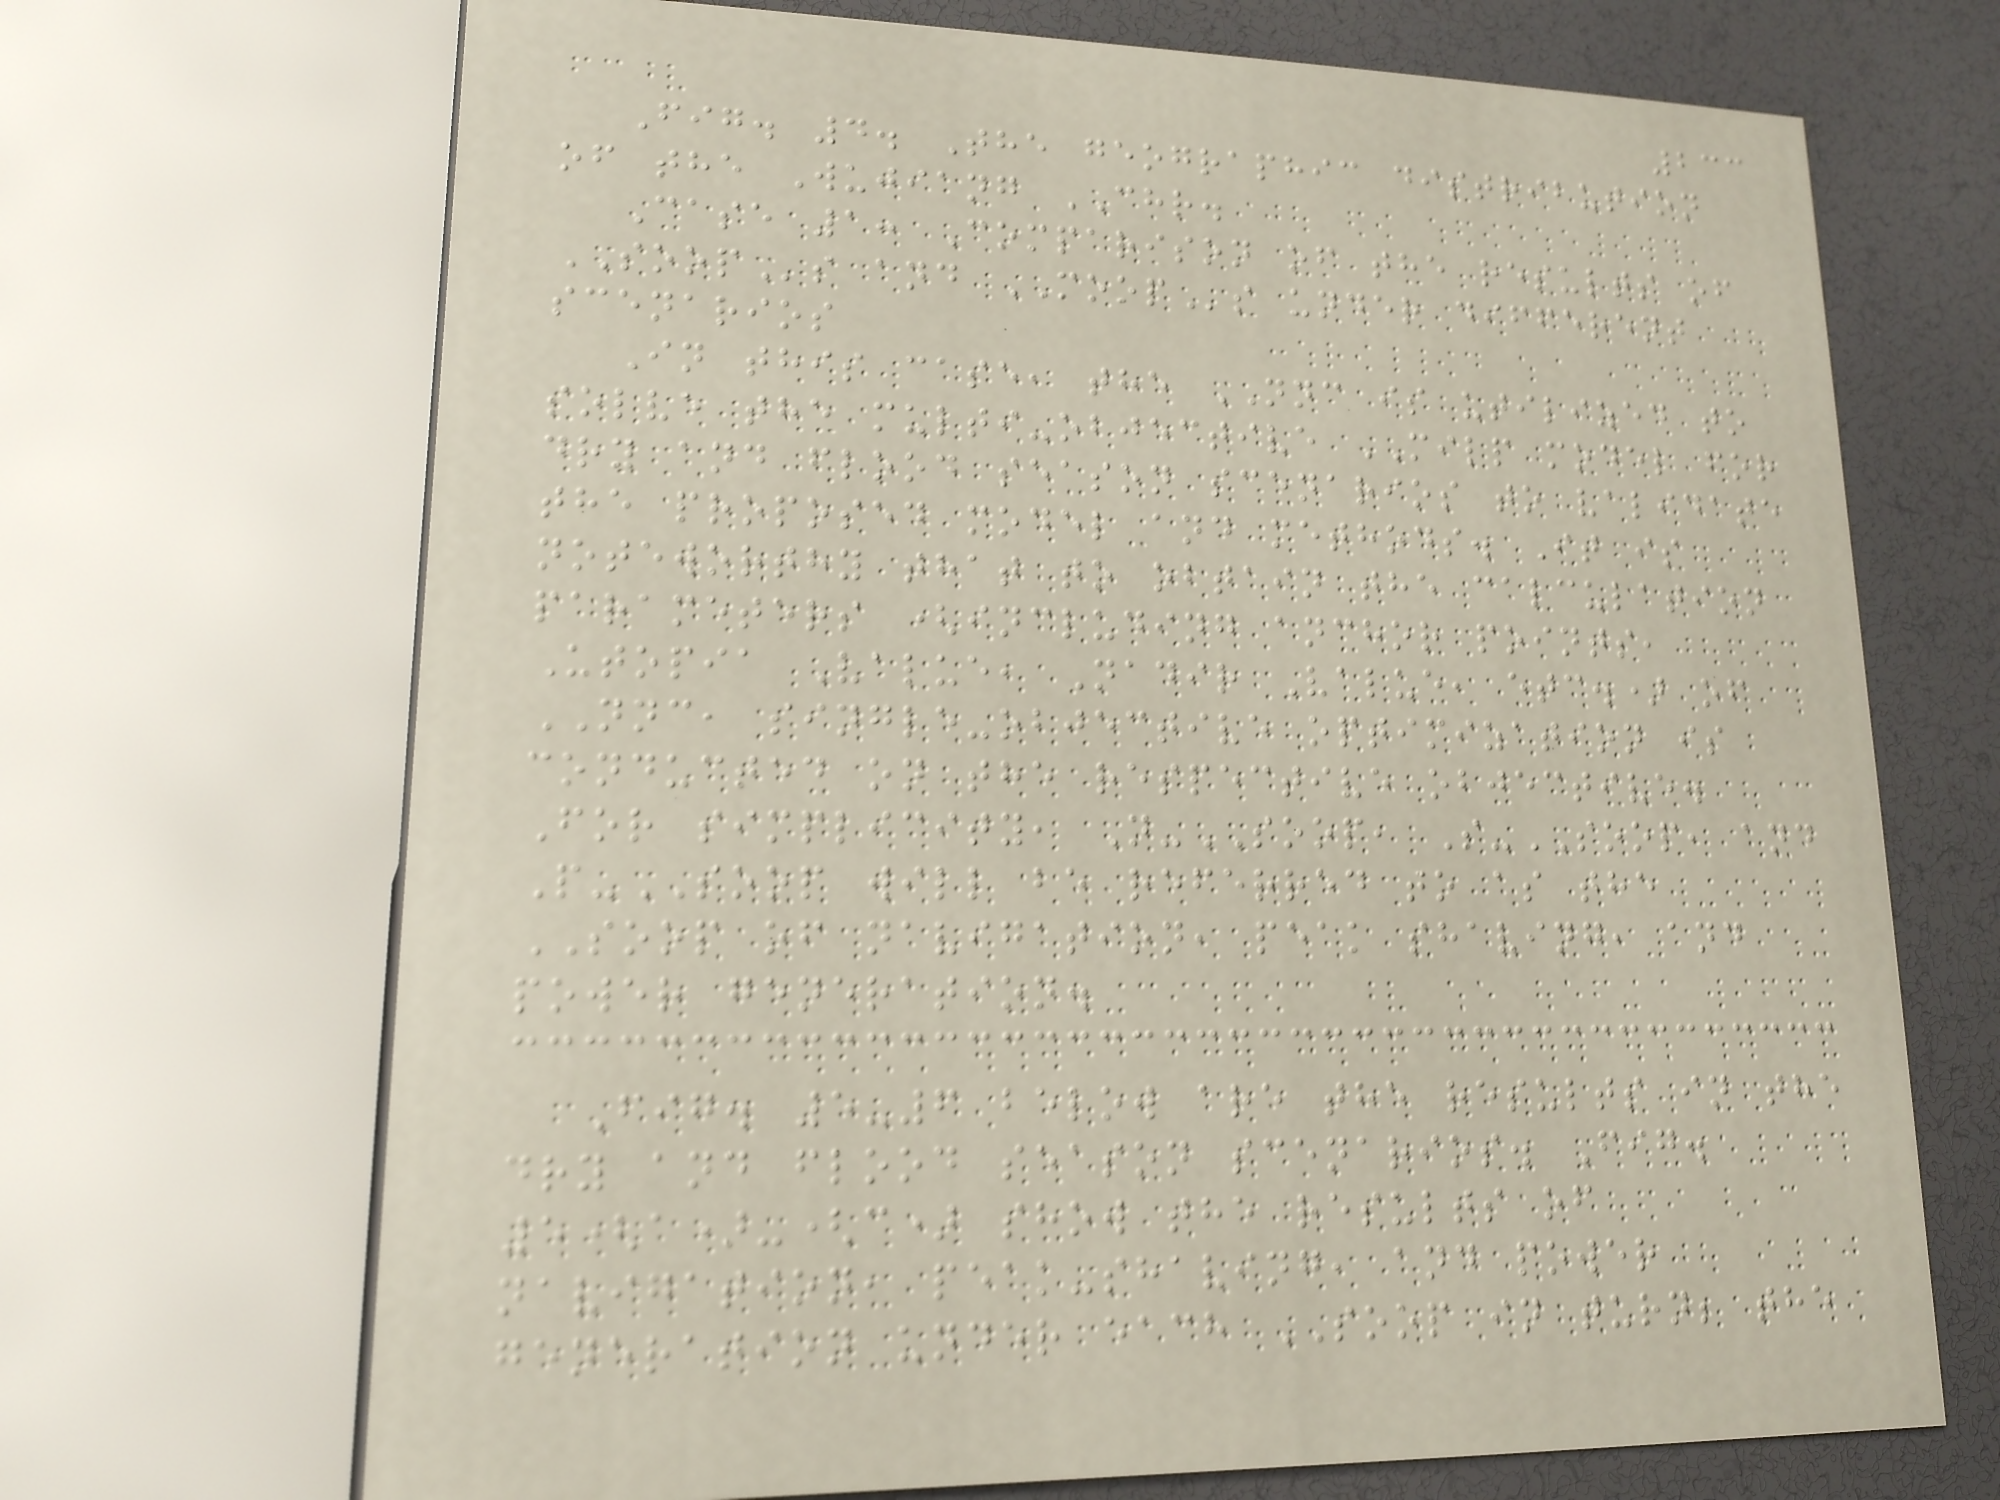233
Fig. 4. The geographic distribution
of the Wujiang CHR.
Case 1: Comparison of the results of
SOOPs and MOOPs under different
scenarios
In this case, the NNC is utilized to
solve the multi-objective MILP model for
dry and flood season scenarios to validate
the proposed model and methods. It is
noteworthy that to obtain the calculation
parameters (including anchor points,
Utopia Value, Nadir Value, etc.) of
NNC, single-objective optimization is
conducted on the respective objective.
For simplicity, N-SOOP, S-SOOP, and
P-SOOP will be referred to as the
SOOP of navigation, peak shaving, and
power generation.
Fig. 5-6 below are the results in the
dry and flood season scenarios. Fig.
5(a)-(c) show the results of
navigation, peak-shaving, and power
generation under each SOOP in turn; the
